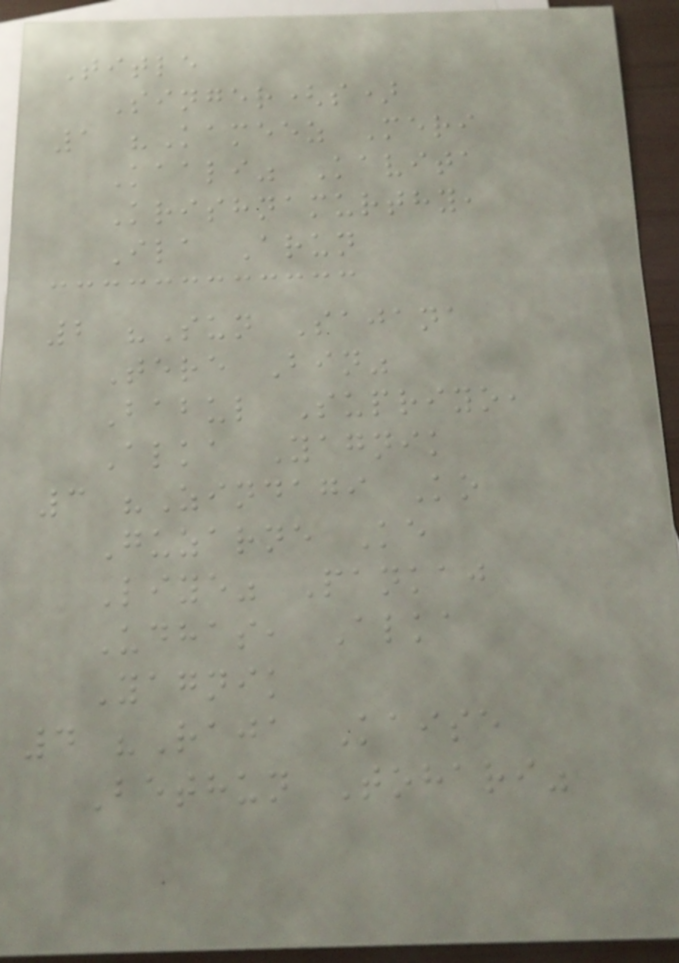Title
Singer(s)
1 "Kameez Meri
Kaali" Kavita
Krishnamurthy,
Ila Arun
2 "Sun Sajana
Tere Bin"
Babul Supriyo,
Alka Yagnik
3 "Zindagi Ko
Guzarne Ke
Liye" Pankaj
Udhas, Alka
Yagnik
4 "Raja Kaise
Bethun Tohari"
